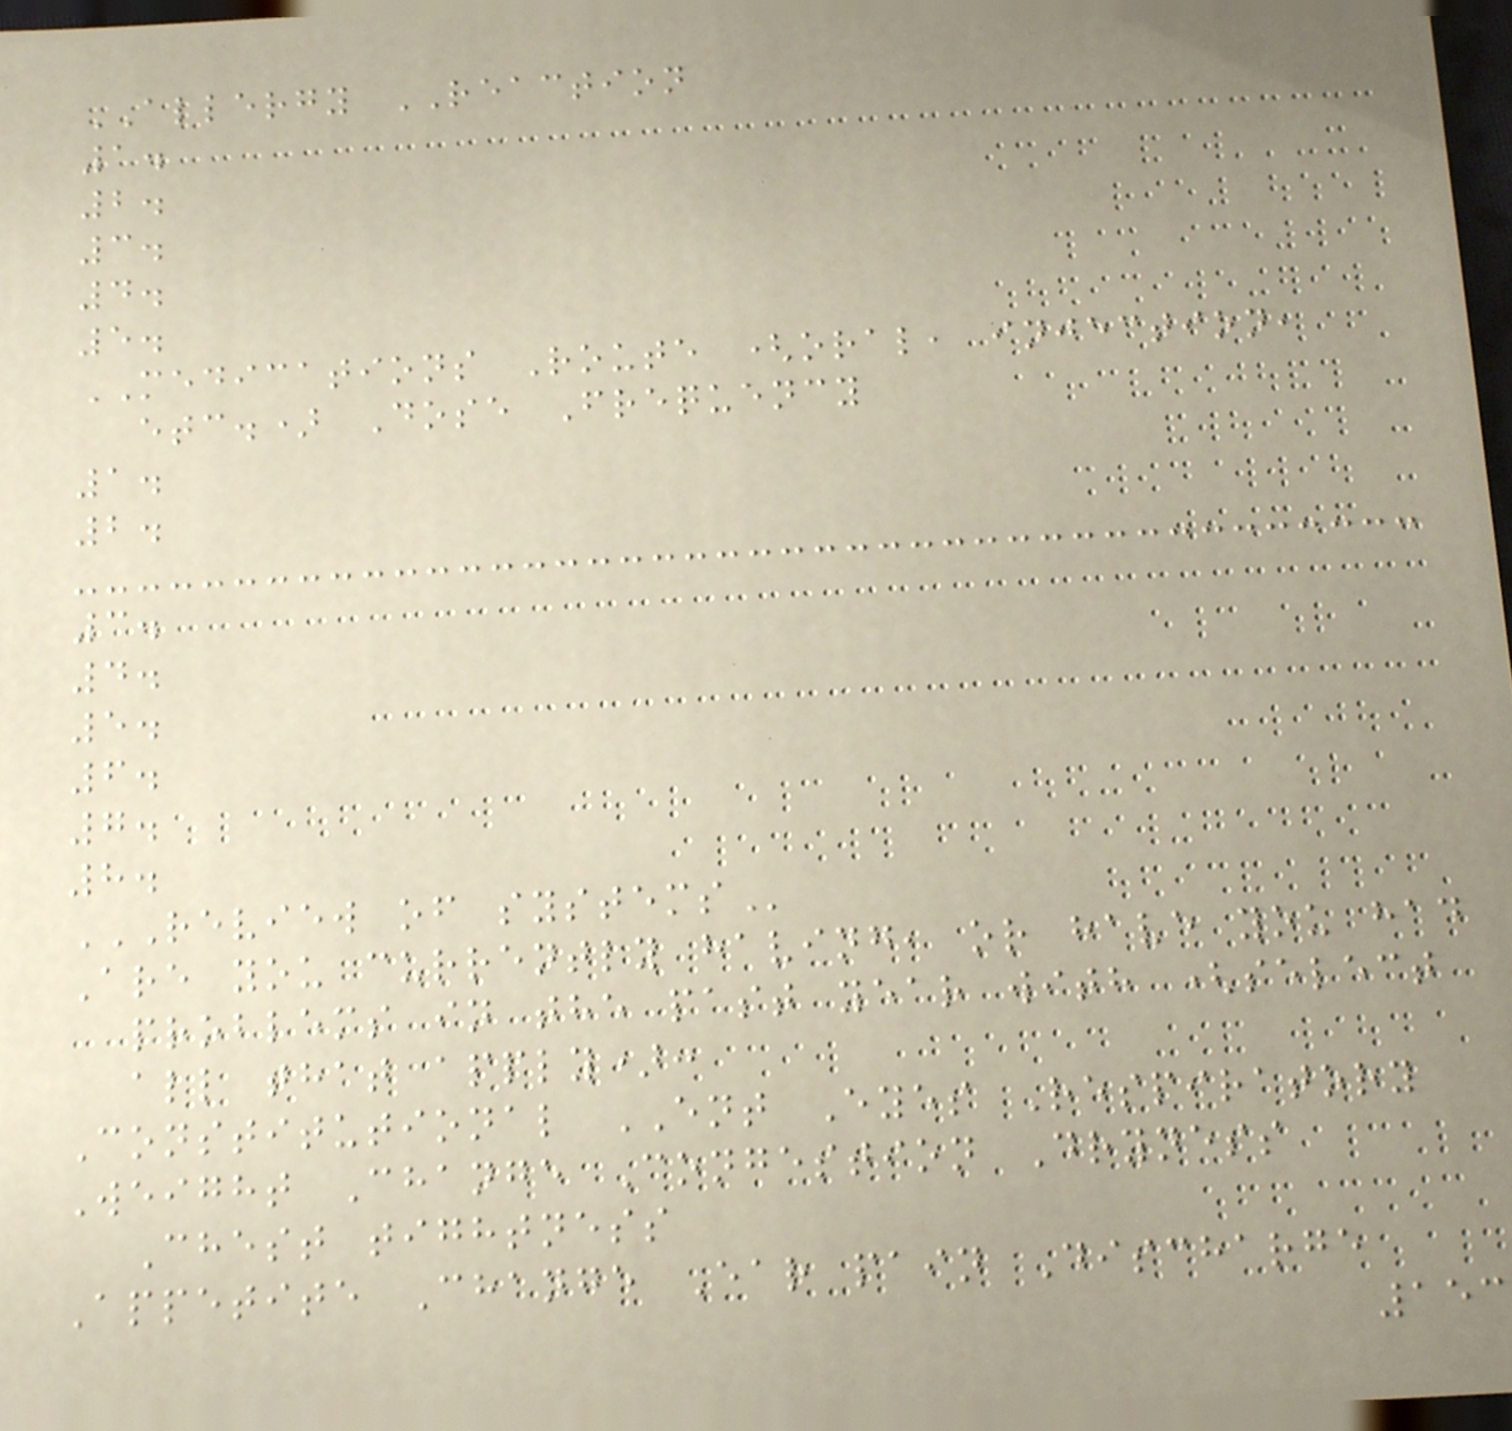ALLERGY REACTION
1.
2.
3.
4.
5.
MEDICATIONS Route (oral, injection,
etc.) Dose Frequency
1.
2.
3.
4.
5.
6.
7.
8.
REVIEW OF SYSTEMS
Are you currently having, or have you had
problems in the past year with (select
all that apply):
Constitutional ENT Eyes Respiratory
Weight Change Congestion Dryness
Chest tightness
Appetite Change Ear pain Discharge
153
